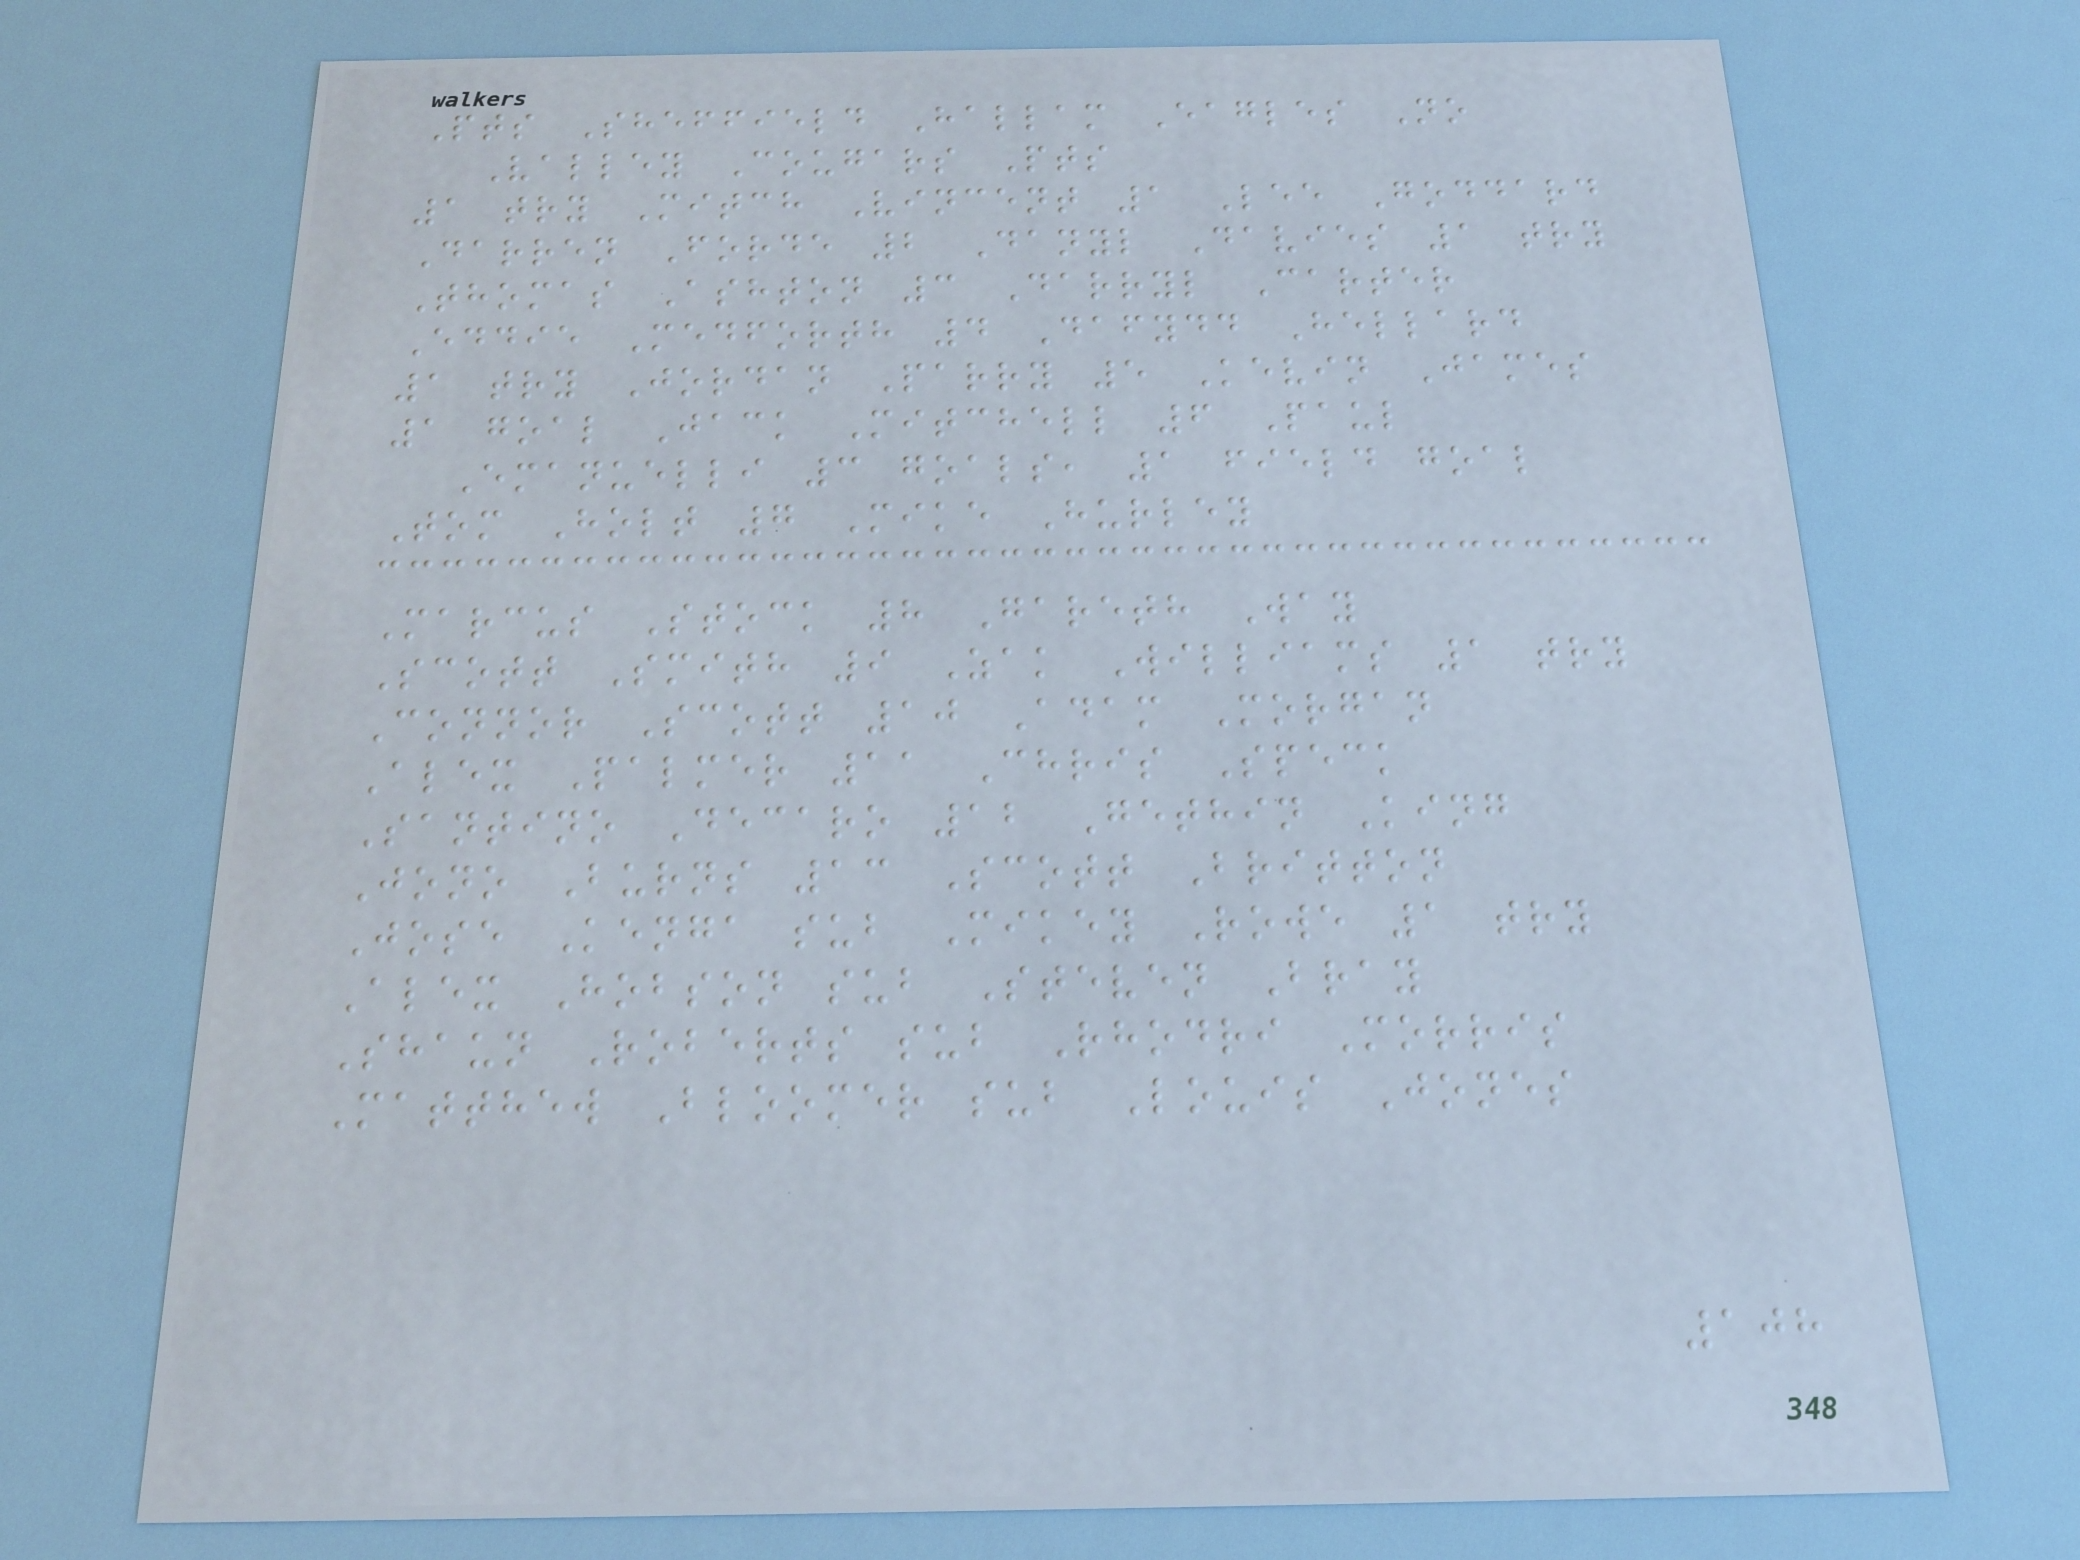Pts Sheffield Hallam Eagles No
Valley Cougars Pts
1 try Mitch Vincent 1 Lee Goddard
Darren Forde 2 Danyl Davies 1 try
Thomas Ashton 3 Darryl Carter
Eddie Medforth 4 Dafydd Hellard
1 try Jordan Parry 5 Kevin James
1 goal Jack Mitchell 6 Paul
Emanuelli 3 goals, 1 field goal
Tom Holt 7 Mike Hurley
Marcus Stock 8 Gareth Way
Scott Smith 9 Zak Williams 1 try
Connor Scott 10 Adam Morgan
Alex Palmer 11 Chris Speck
Santino Decaro 12 Gethin King
Jono Burns 13 Scott Britton
Jose Kenga sub Mikey Rowe 1 try
Alex Hobson sub Steven Bray
Shaun Roberts sub Rhodri Morris
Matthew Bloomer sub Louis Jones
108
